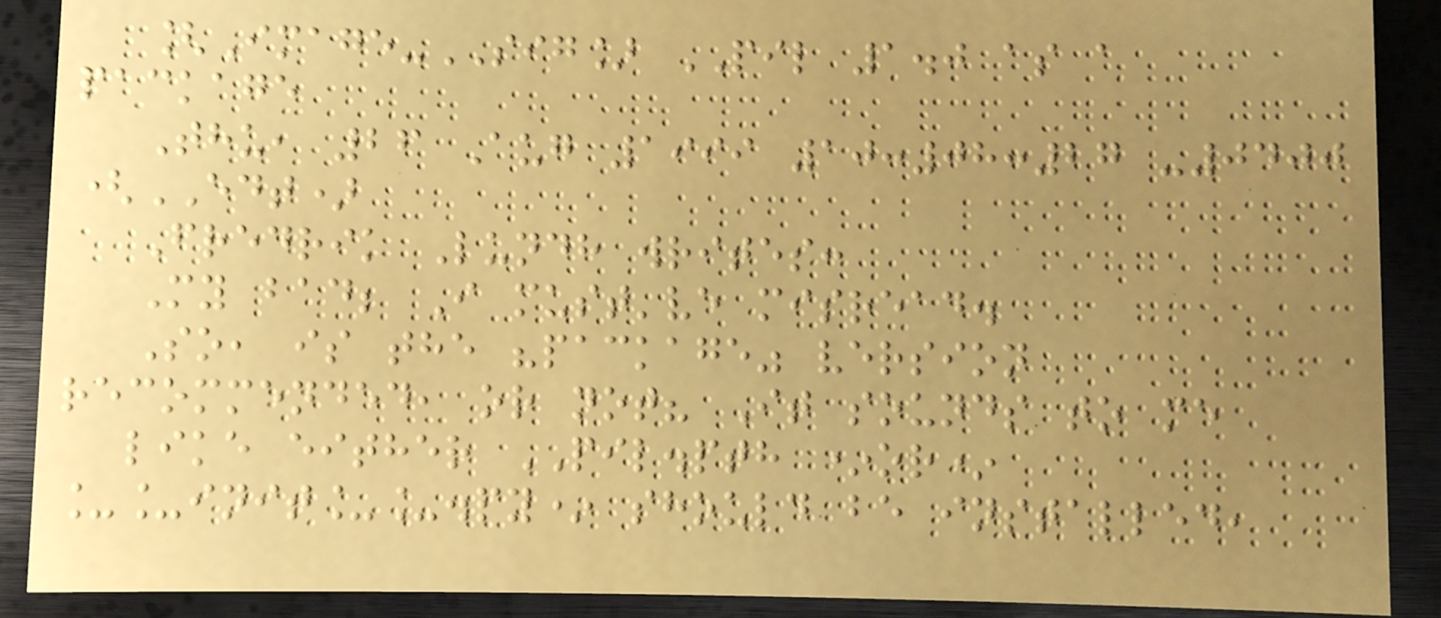[Image-SIG] PIL 1.0 as a
package
Thu, 26 Aug 1999 10:08:27 -0400
(EDT)
Fredrik Lundh writes:
My bad; I must've misread.
So, is the "package" version
recommended, or not? It sounds to me
like either PIL.pth *or*
__init__.py* should be installed,
